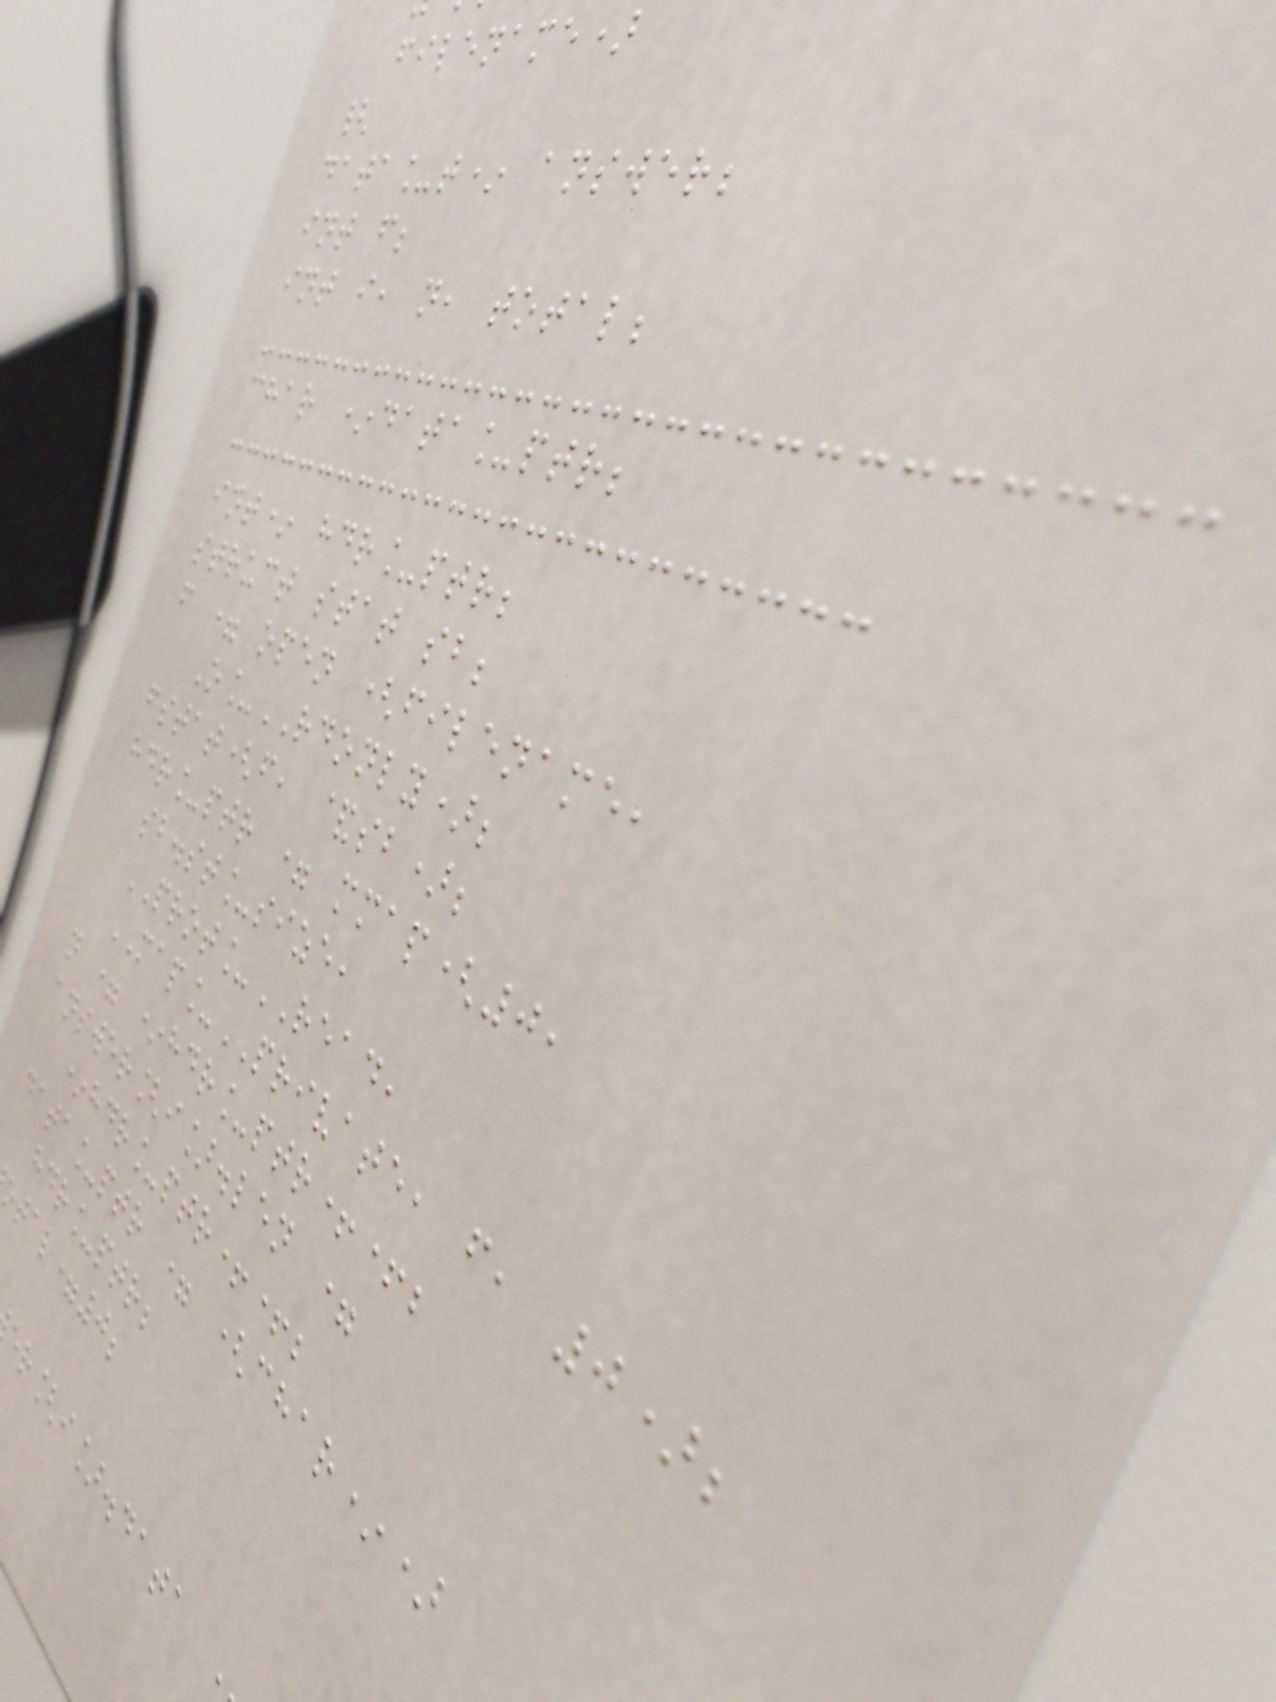filename)
{
data_t* answer;
int f;
int i, n, total;
char *data_ptr;
int* hdr_ptr;
struct stat sb;
f = open (filename,
O_RDONLY);
fstat(f, &sb);
hdr_ptr = mmap(0,
sb.st_size,
PROT_READ,
MAP_PRIVATE, f, 0);
n = *hdr_ptr++;
answer[i].len =
*hdr_ptr++;
data_ptr = (char*)
hdr_ptr;
otal=0;
er[i].data
